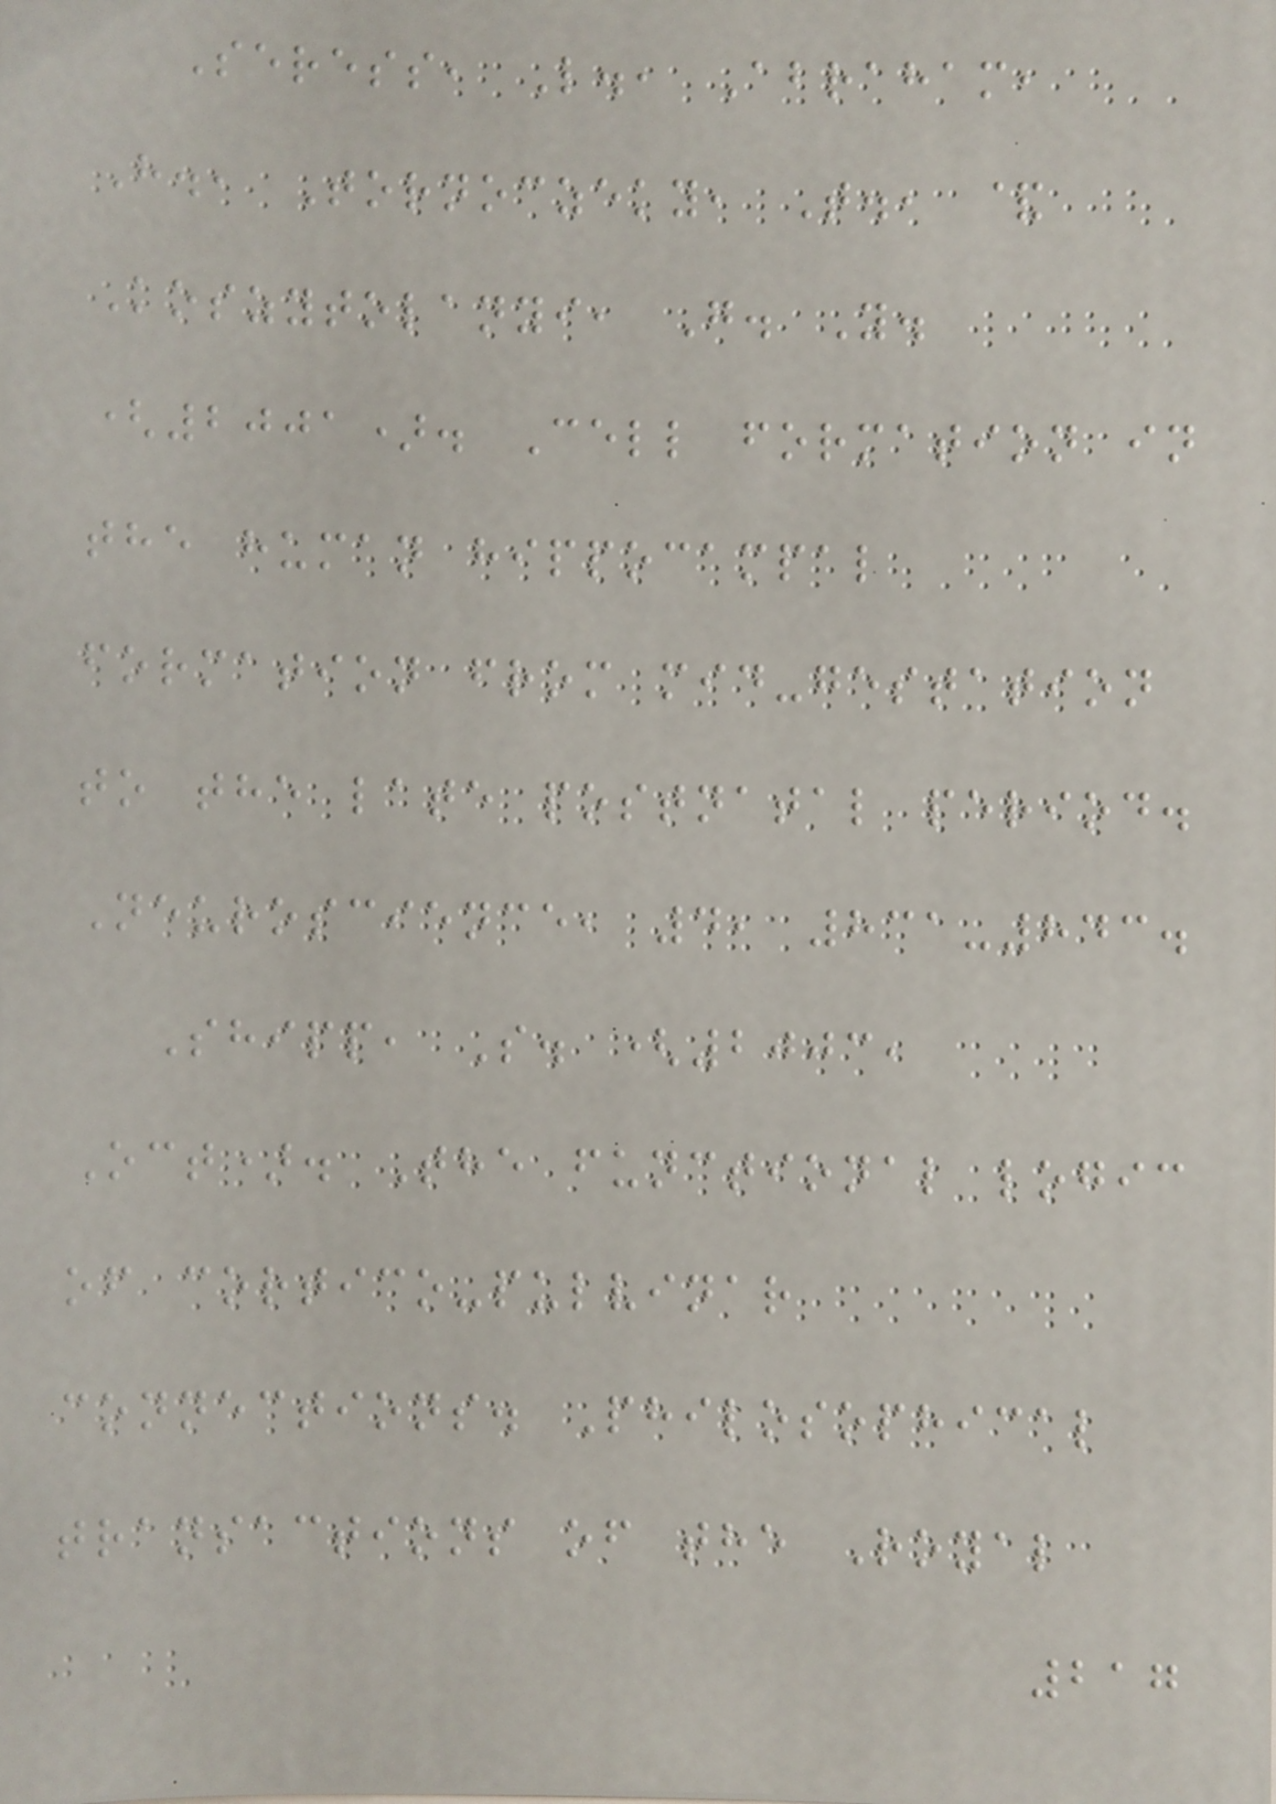Seress, L., Abraham,
H., Tornoczeky, T., &
Koszytolanyi, G. Y.
(2001). Cell formation in
the human hippocampal
formation from mid-gestation
to the late postnatal period.
Neuroscience, 4, 831-843.
Shipp, S. (2003,
Oct). The functional logic
of cortico-pulvinar
connections. Philosophical
transactions of the Royal
217
